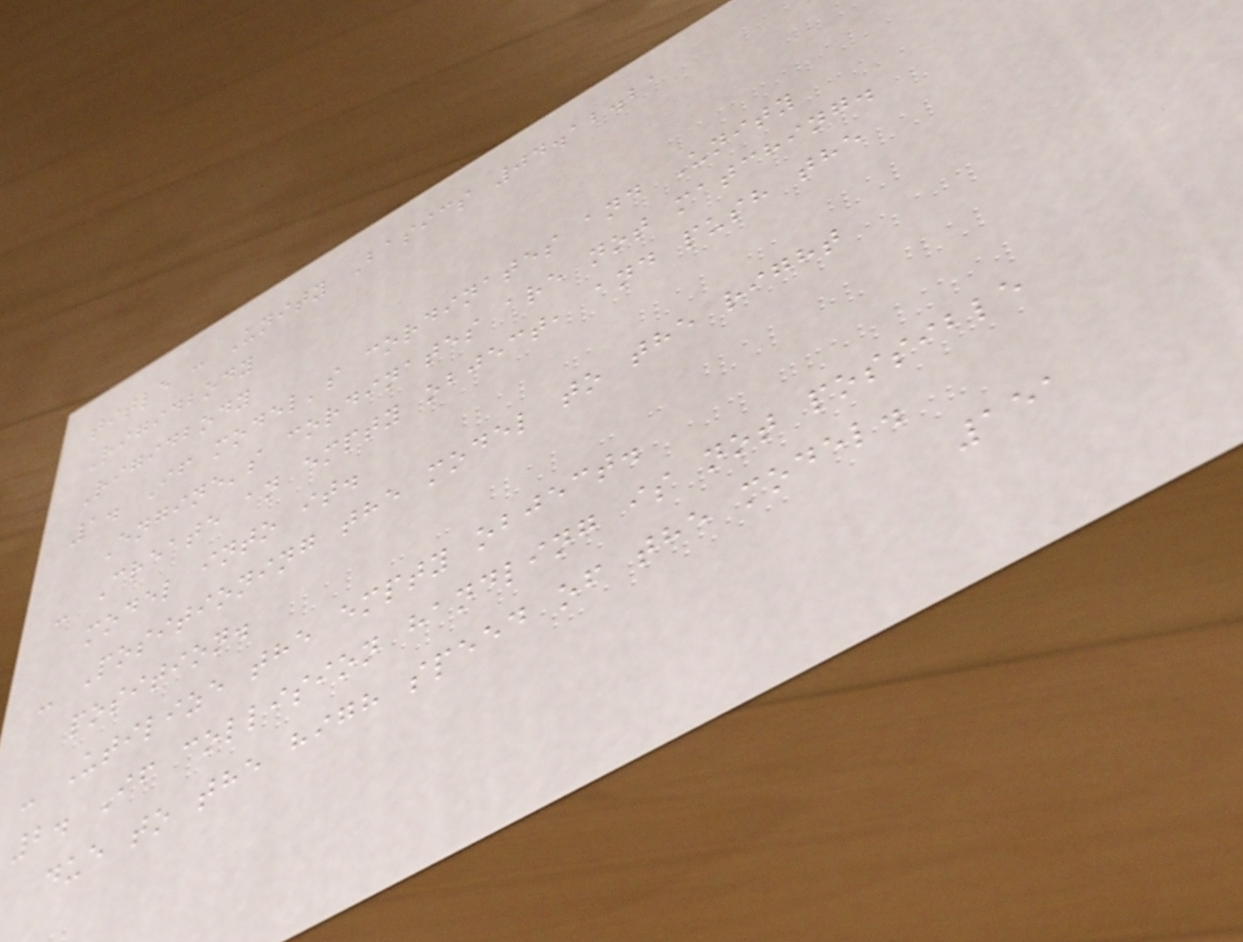title : Unity Basics 04.12.21
Rigidbody
Rigidbody
1. If model's cordinates and Unity
Engine's cordinates are not matching.
- Create an empty object, and push the
model into it.
- Positioning the model to the right
position.
- Utilize the empty object.
2. If collision handling is not possible
due to the high speed of the model.
151
